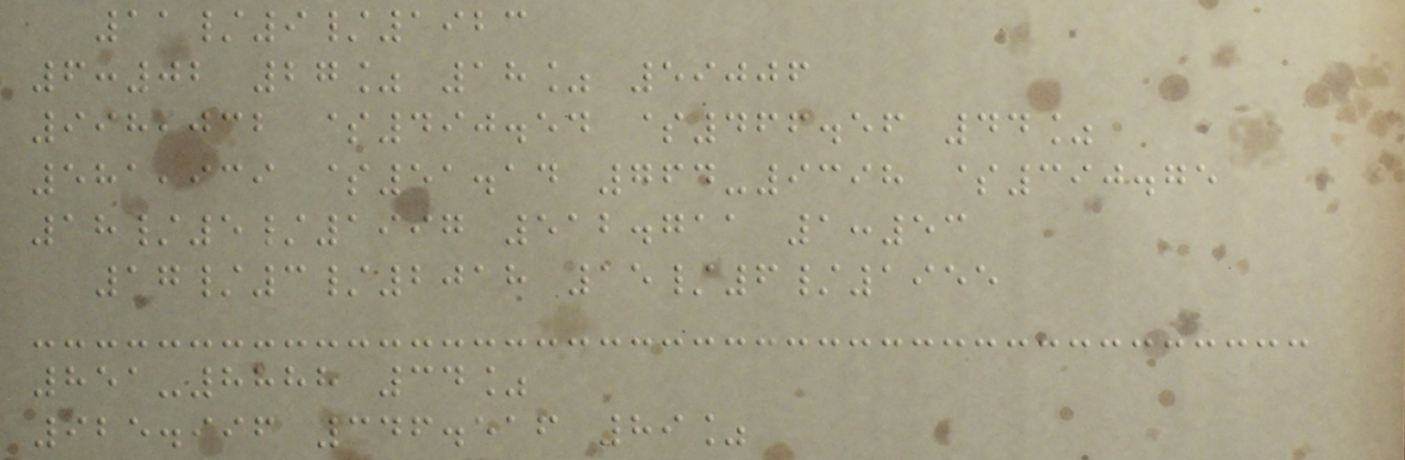11/9/1923
6:02 27% 18% 59006
998,032 $490.54 $466.56 44%
581,939 $51.14 764-9398 $390.75
18/5/1997 512.711 1:53
17/3/2018 15/6/1955
851-8888 34%
925.996 346.516 89%
